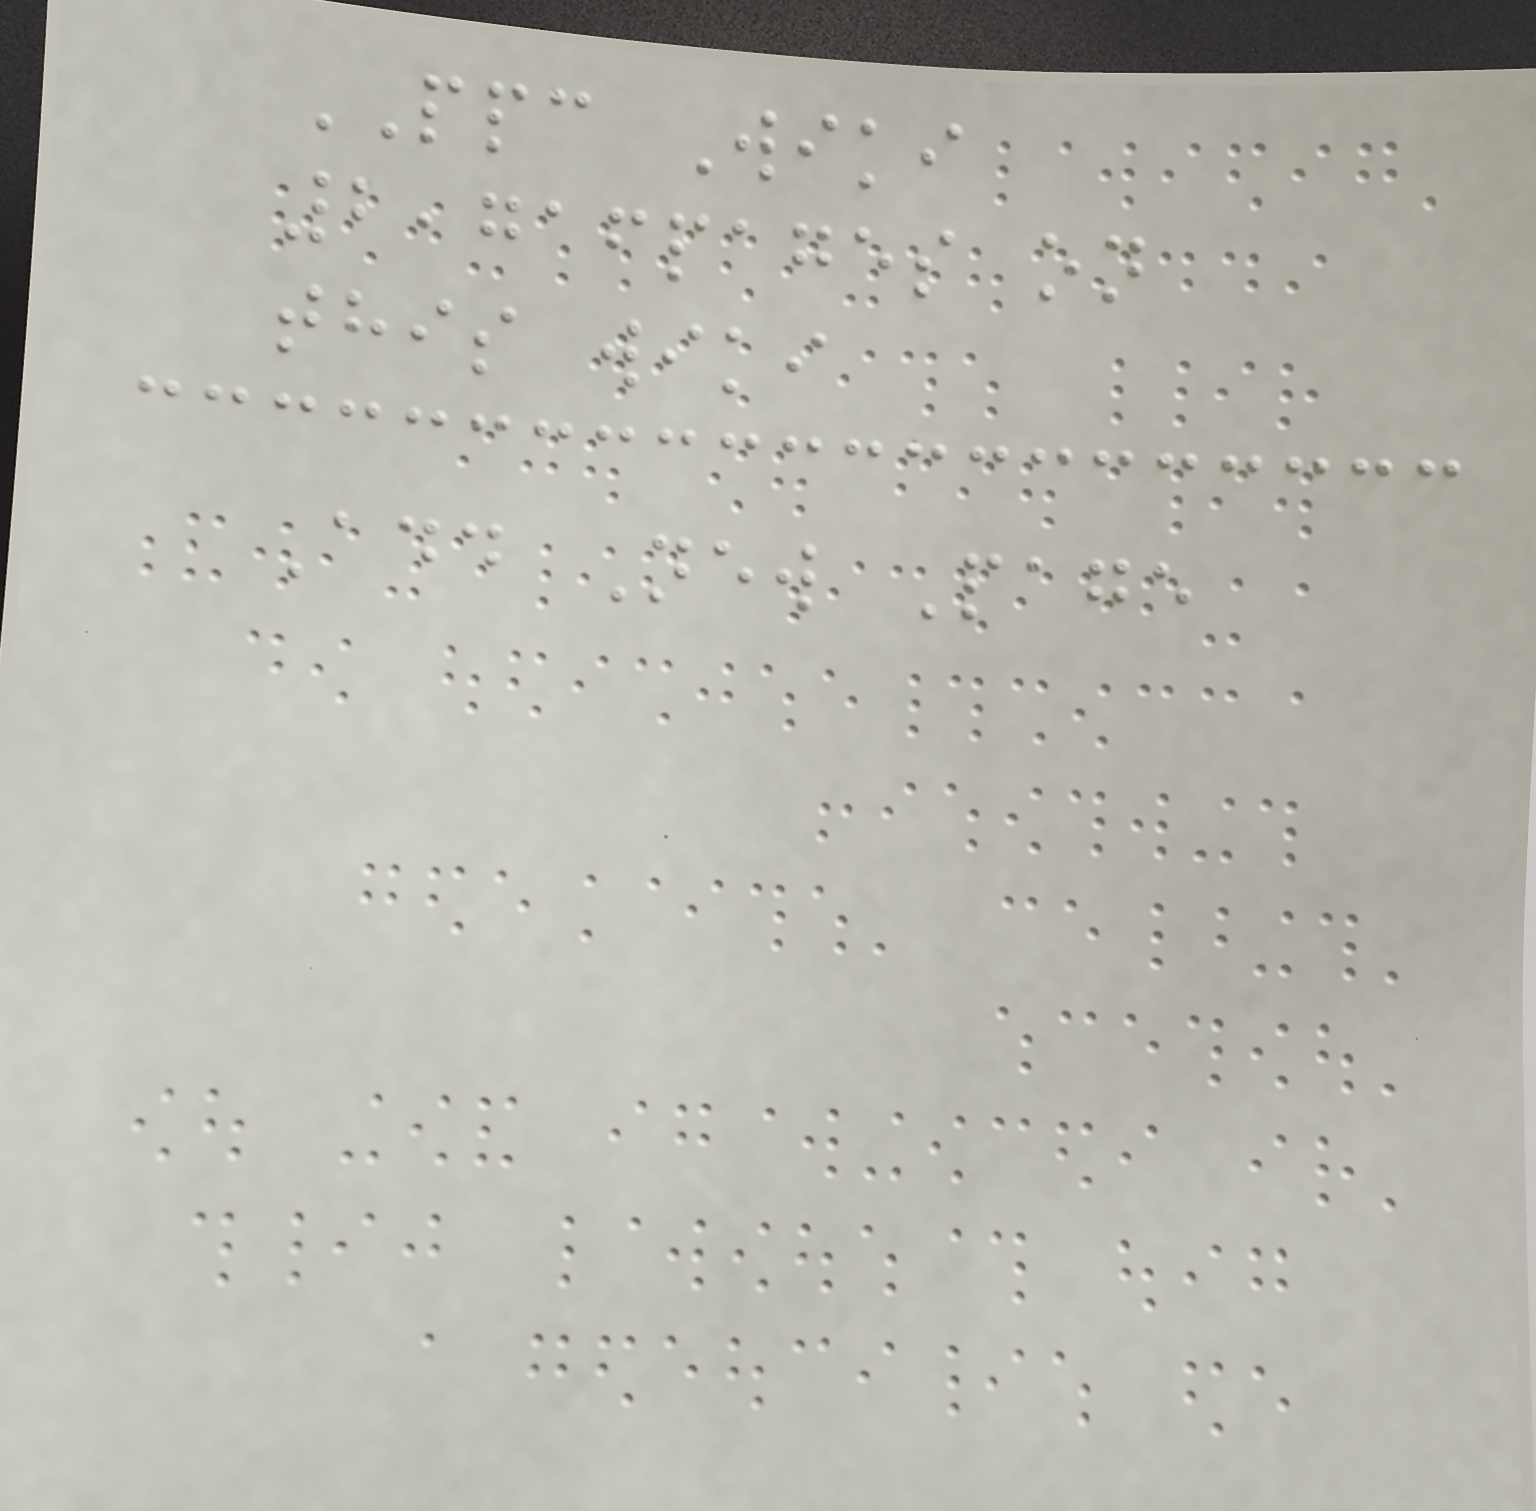PPC Wiki
2,716pages on
this wiki
Add New Page
